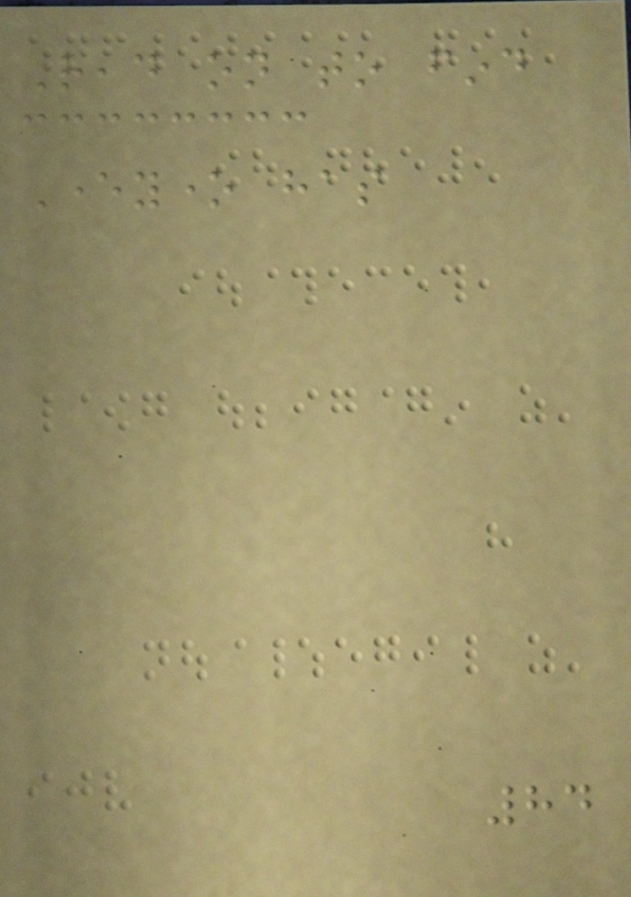Read on to find
Everyone has
84
